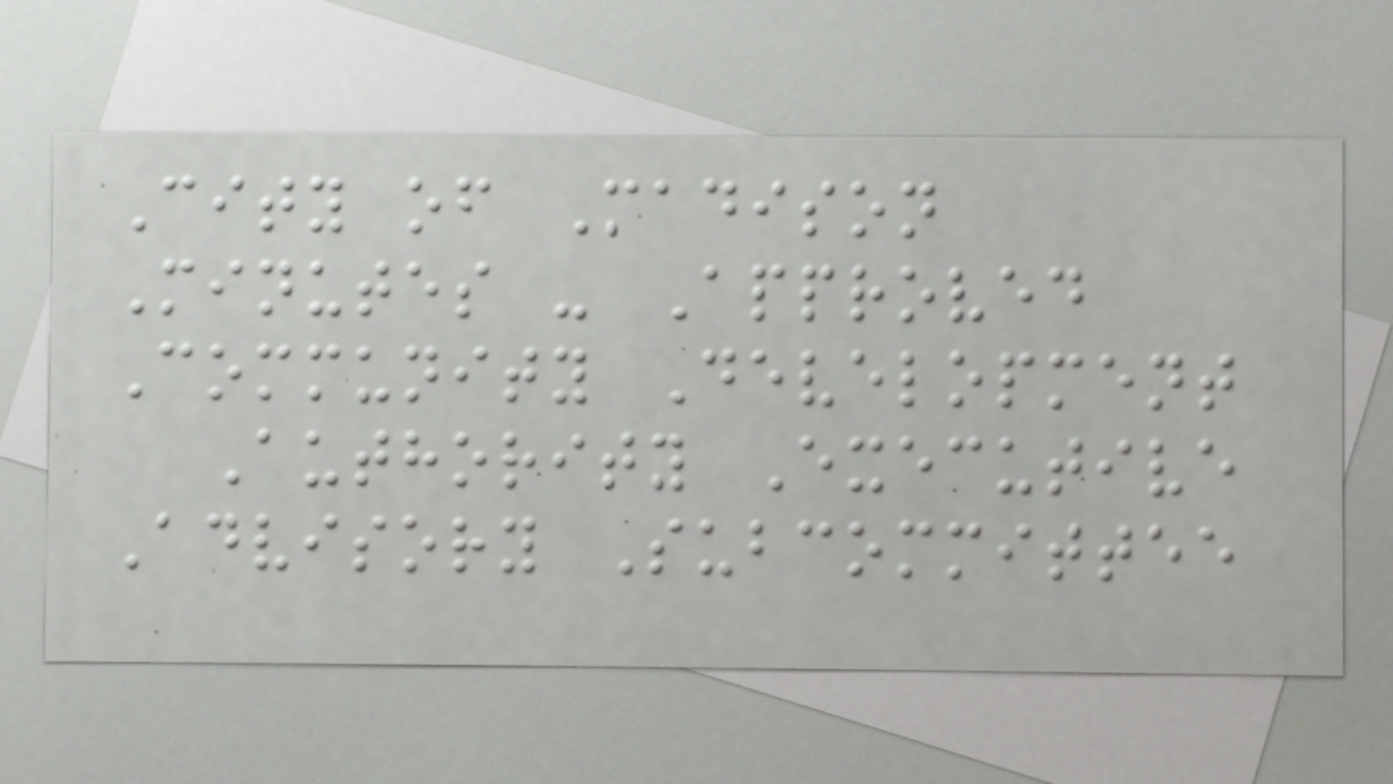City of Madison
Minutes - Approved
Community Development
Authority Executive
Advisory Subcommittee
